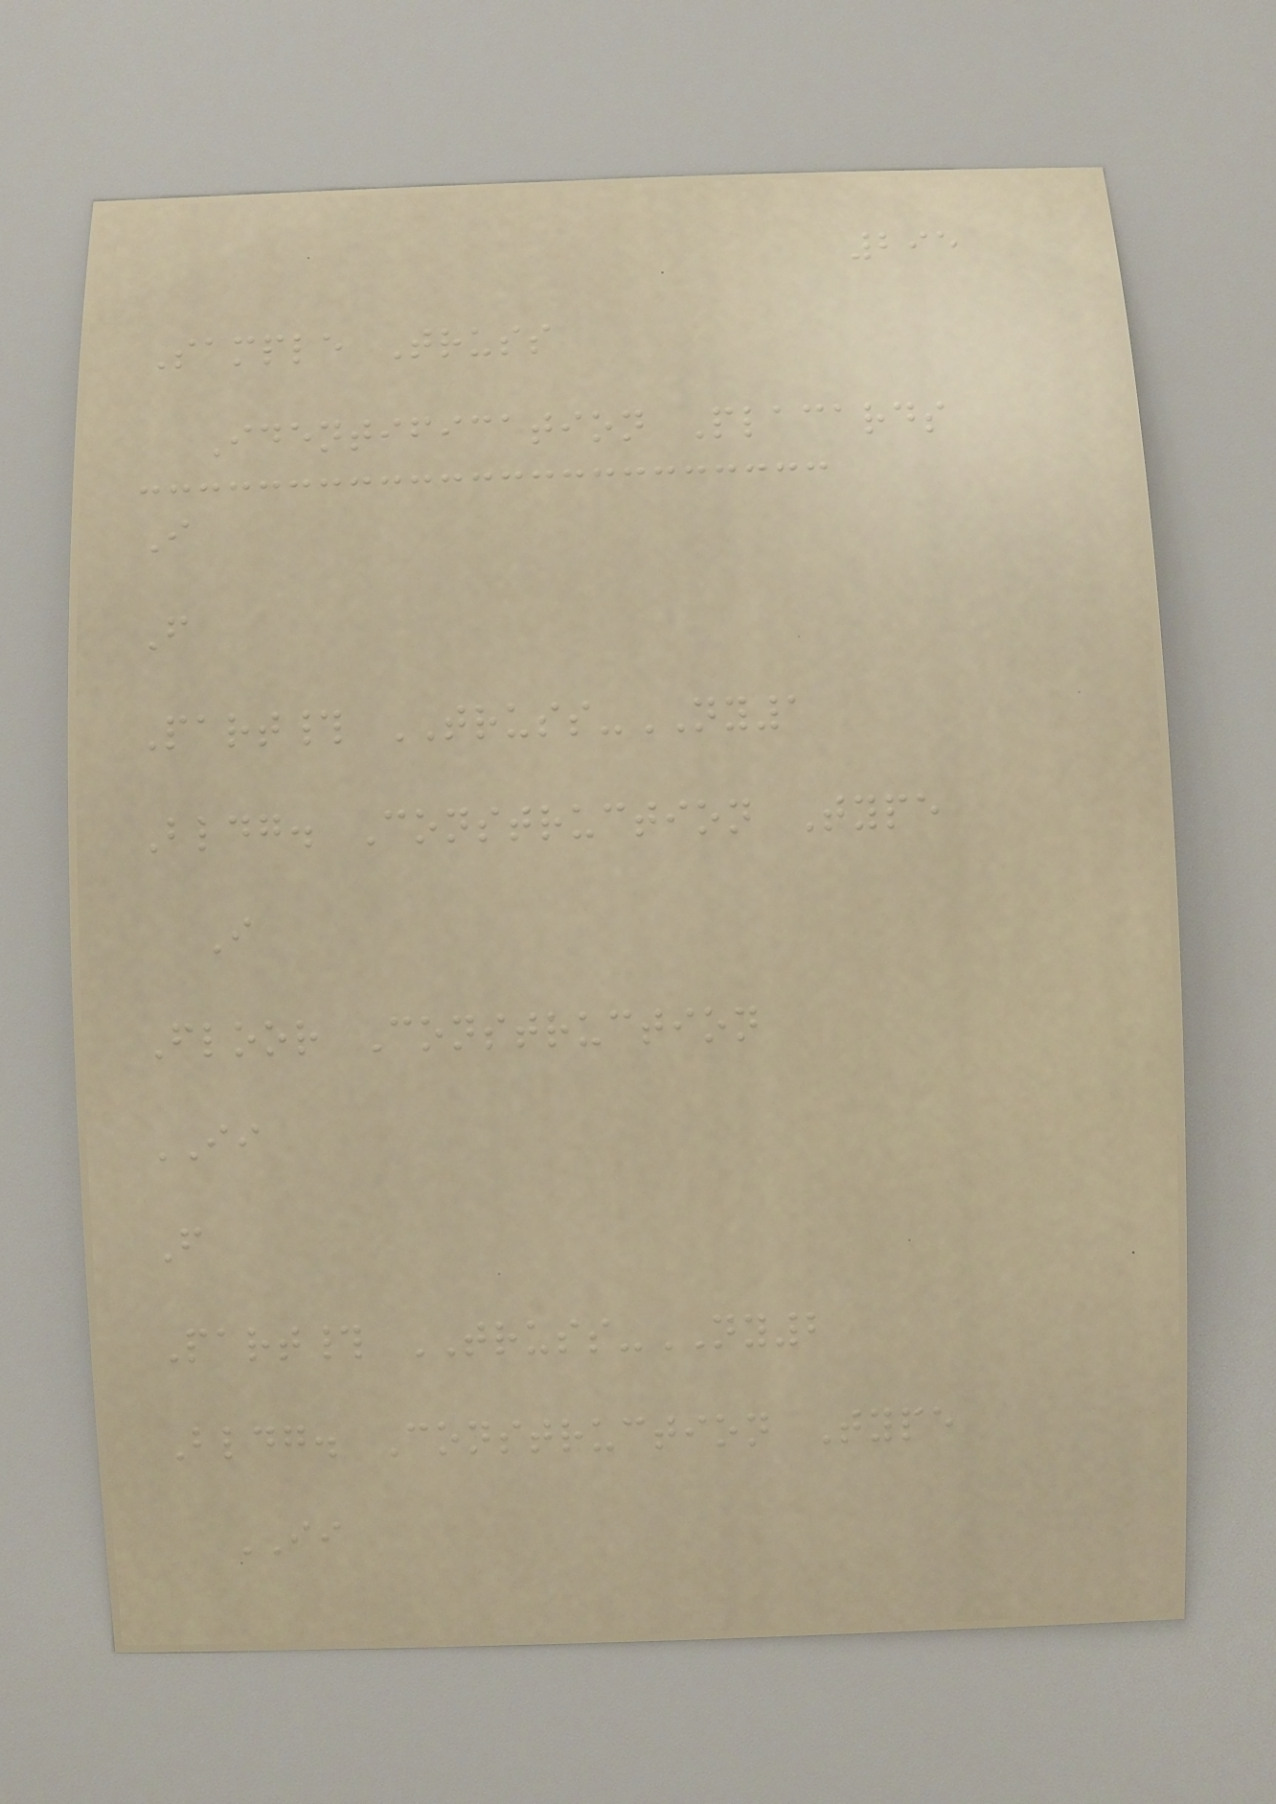295
Sample Truss
Identification Placards
I
F
Part# TRUSS-NY1
Bldg. Construction Type
I
Floor Construction
II
F
Part# TRUSS-NY2
Bldg. Construction Type
II
